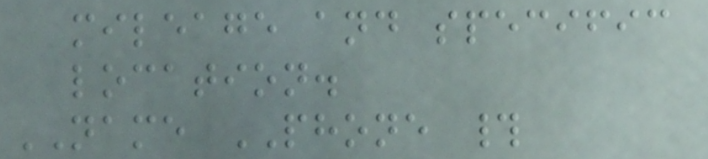mileage and specific
location.
NAME PHONE #
